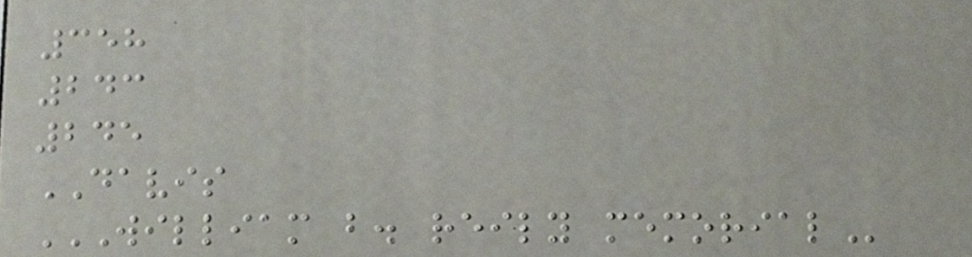358
243
245
DAVIS
WILLIAM B. REILY MEMORIAL
